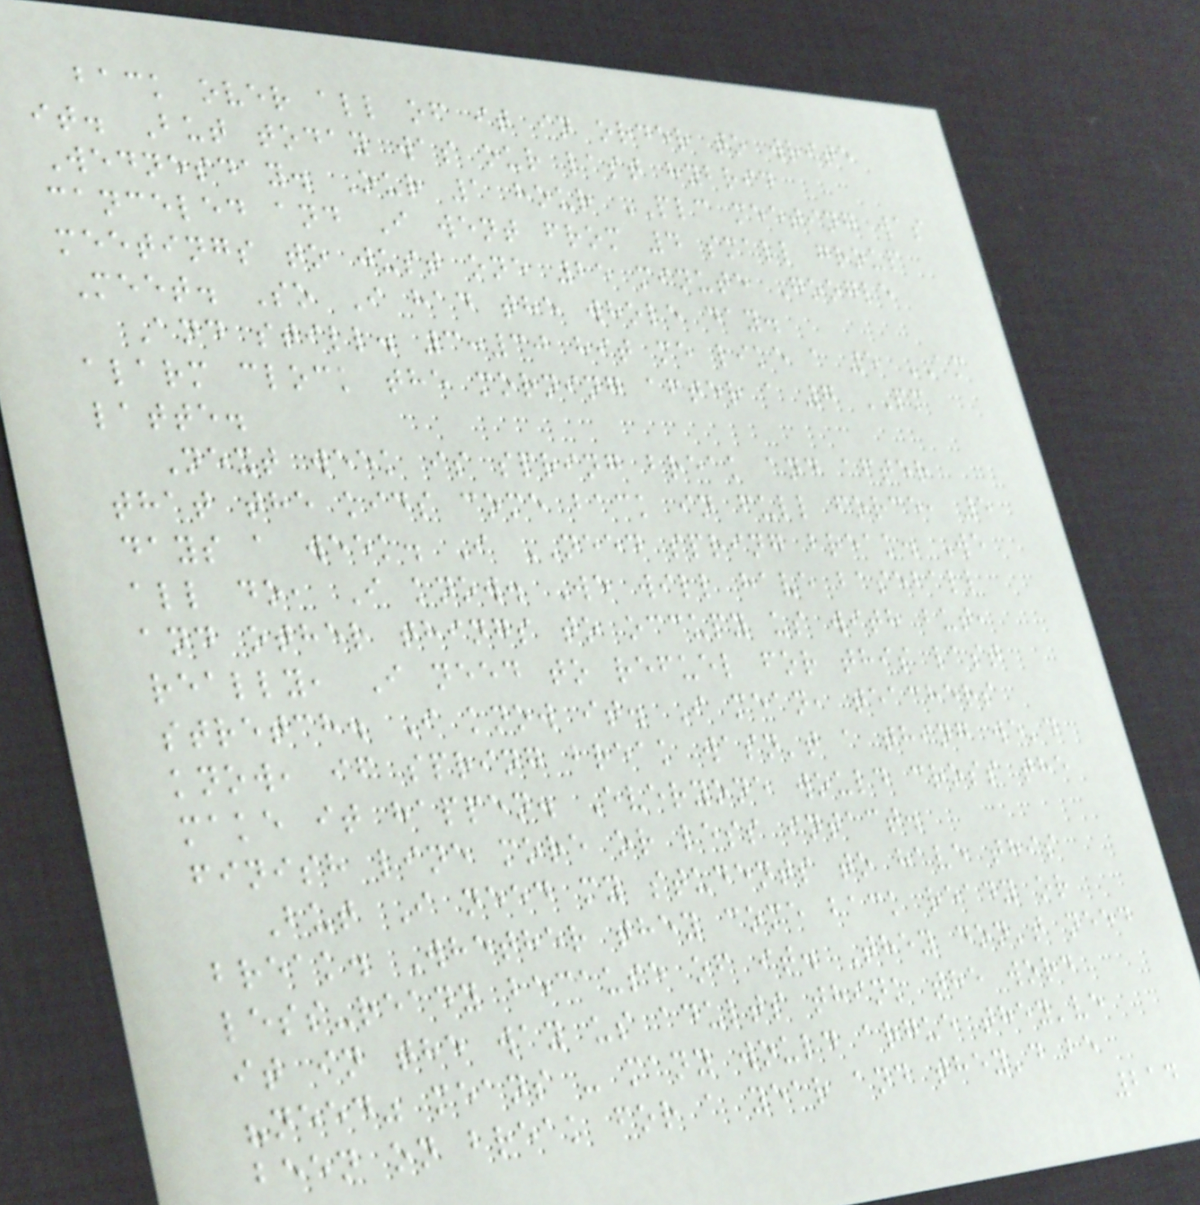back over all of it in order to write
it. But today was our last hybrid
Wednesday. Our 1 hour PLC meeting was
canceled and I went from 4 small group
meetings to just one 25 minute Google
Meet. So I had the whole day.
And still. 3:30 hit me like a 5 AM
alarm clock the morning after a 7 PM
latte.
Next week is spring break and after
that the kids come back in full force, 5
days a week. I NEED spring break. We
all do, I know. We will have baseball
and other things to occupy us with but,
really, I need to refuel for this last
stretch. I know it. I mean, teachers
know, if spring break wasn't a thing we'd
make it happen. Everyone would cross the
finish line more or less intact.
But I need my students to have this
break. Whether they come back ready or
less-ready because of it. They don't need
it in the way us adults think the word
"need" means - many would argue they've
been on break for a year and they'd be
214
